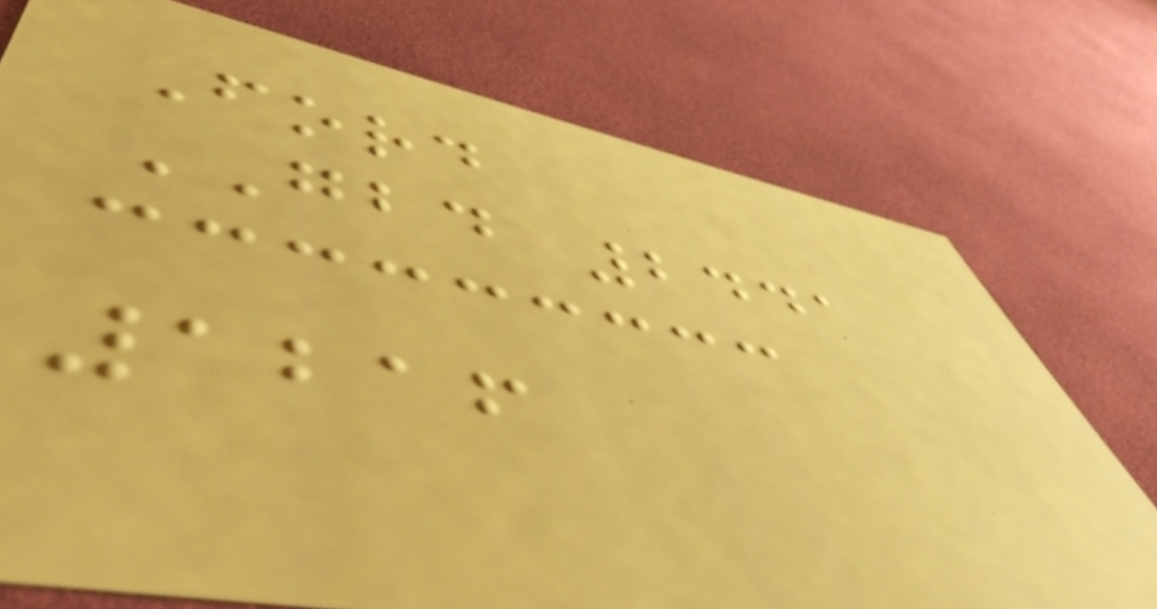Ford
GBD 2441
1216
